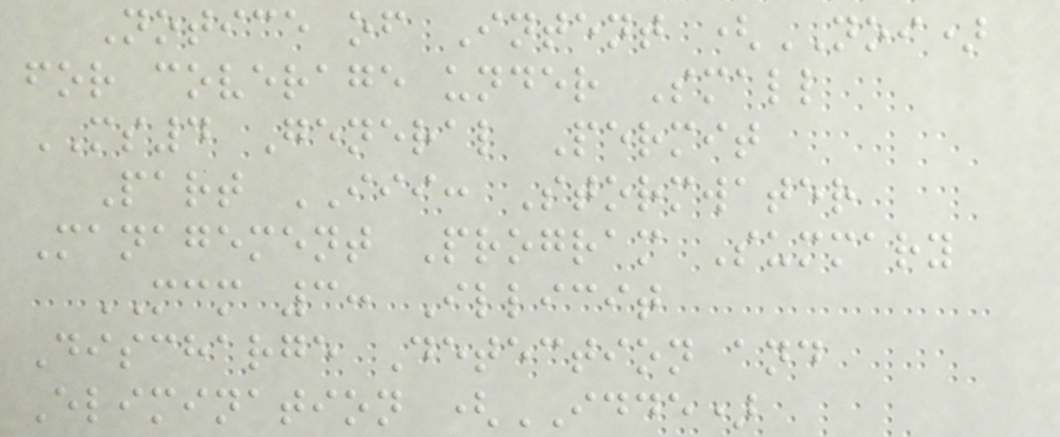Notice of Intent (NOI)
for coverage under Small
MS4 General Permit
Part III: Stormwater
Management Program Summary
MCM 3: Illicit
Discharge Detection and
Elimination (IDDE)
